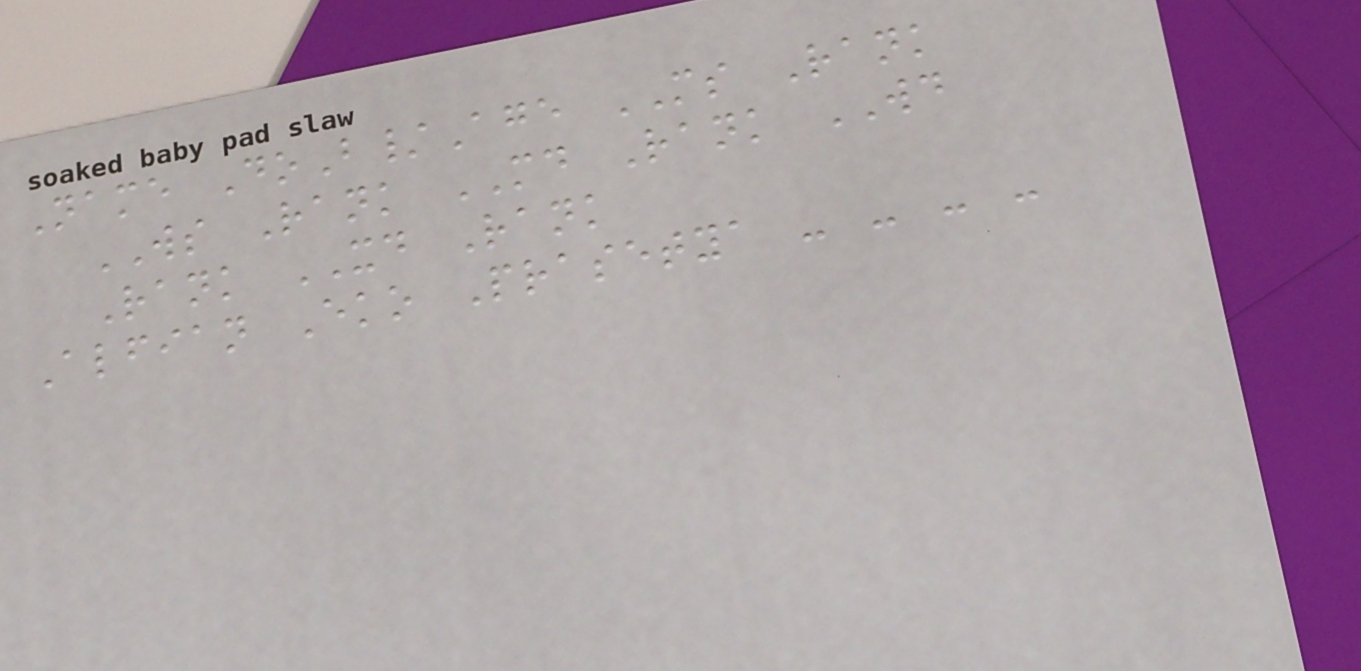Name DoB/Age MS Rank
WS Rank MD Rank WD
Rank XD Rank
Alfian Eko Prasetya - - - -
